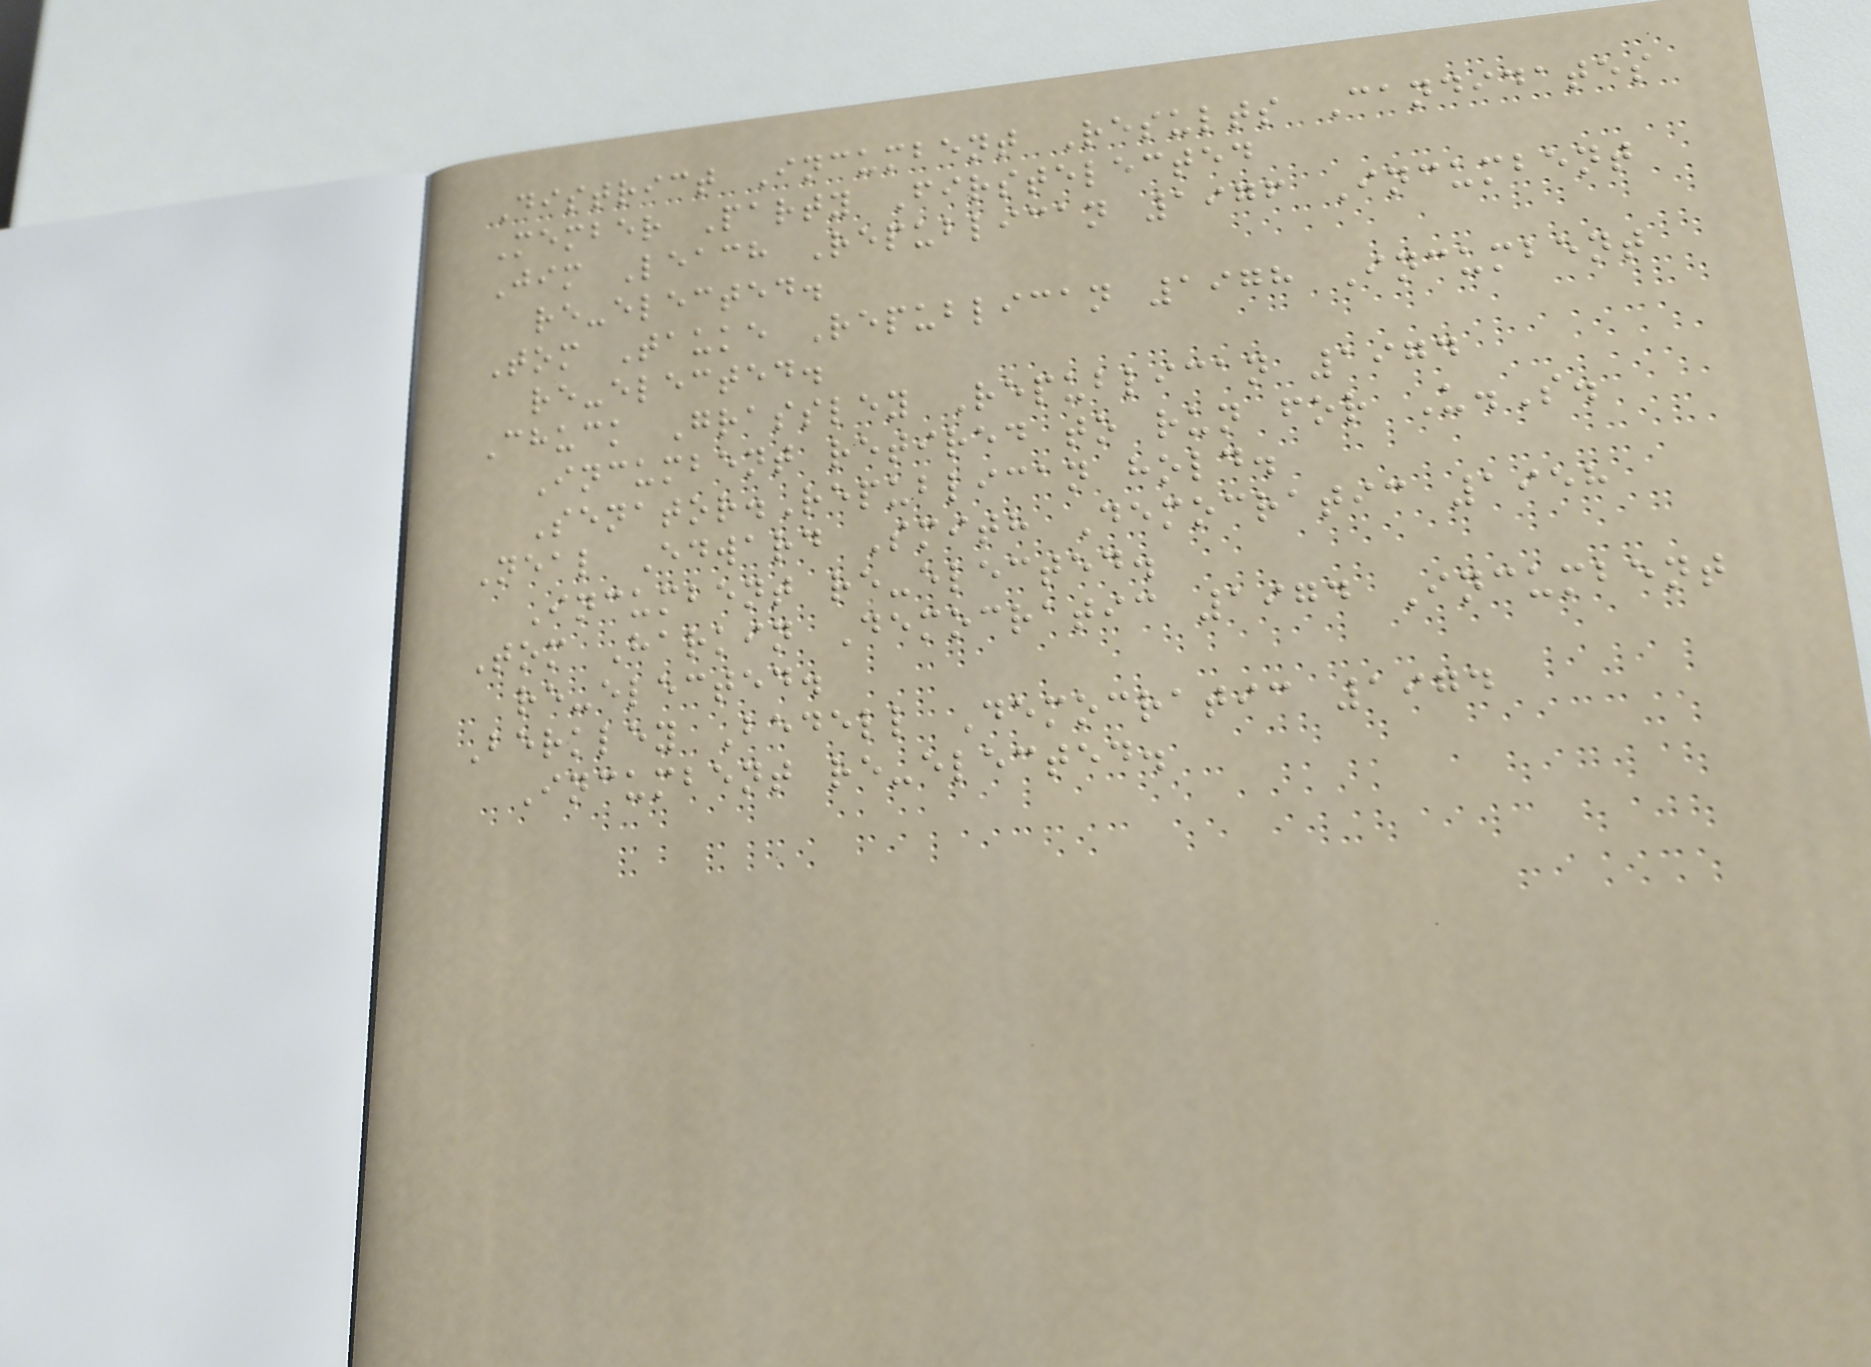District Incumbent Results Candidates
Member Party Firstelected
Jim Leach Republican 1976 Incumbent
re-elected.
Tom Tauke Republican 1978 Incumbent
re-elected.
Chuck Grassley Republican 1974
Incumbent retired to run for U.S.
Senator.Republican hold.
Neal Edward Smith Democratic 1958
Incumbent re-elected.
Tom Harkin Democratic 1974 Incumbent
re-elected.
Berkley Bedell Democratic 1974
Incumbent re-elected.
